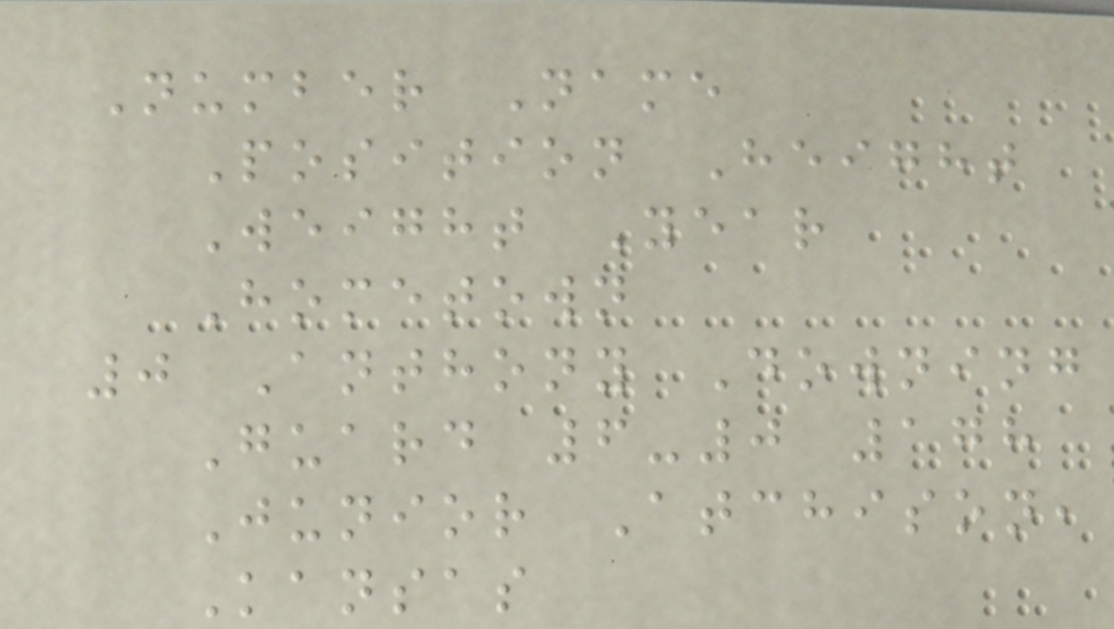Number Name
Position Height
Weight Year
Hometown
0 Anthony Downing
Guard 6-0 178
Junior Atchison,
Kansas
